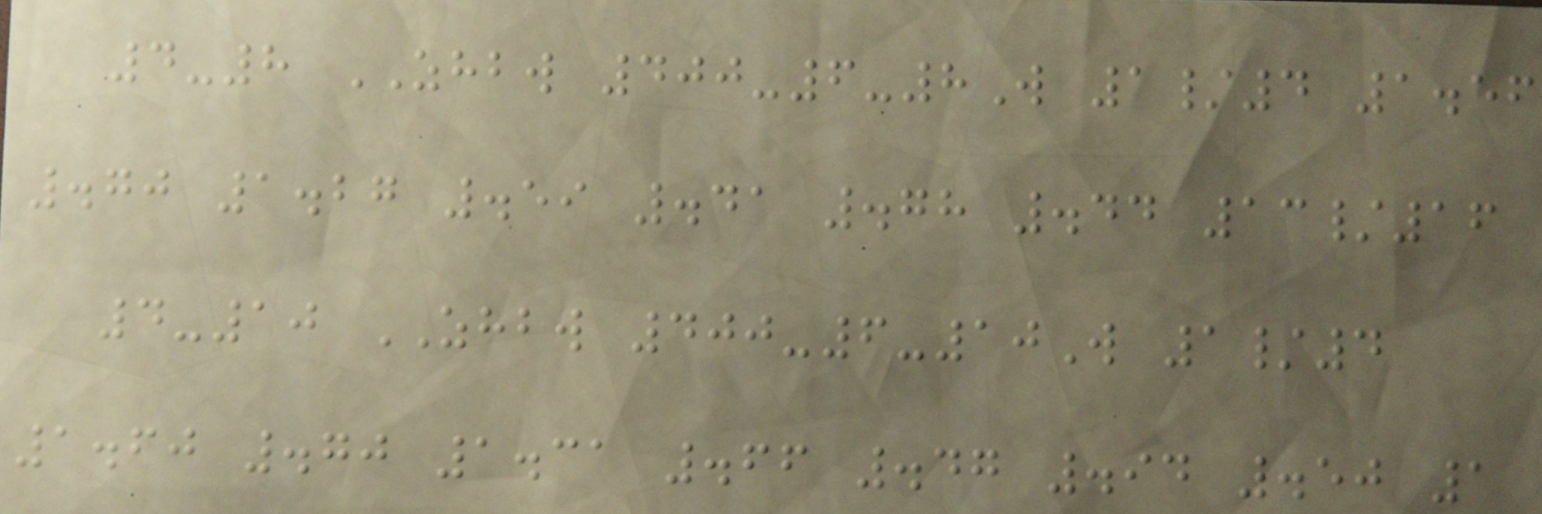4-8 ZHBW 400-6-8W 1/4 1.56
.70 1.27 .59 .41 .78 .44 13/16
4-10 ZHBW 400-6-10W 1/4
1.60 .70 1.31 .66 .47 .94 .50 1
